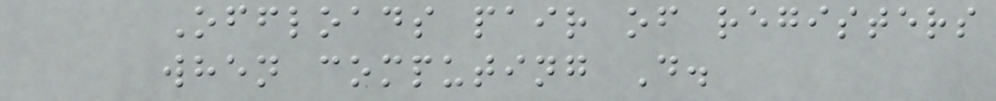Offloads pair of registers
when computing D.
